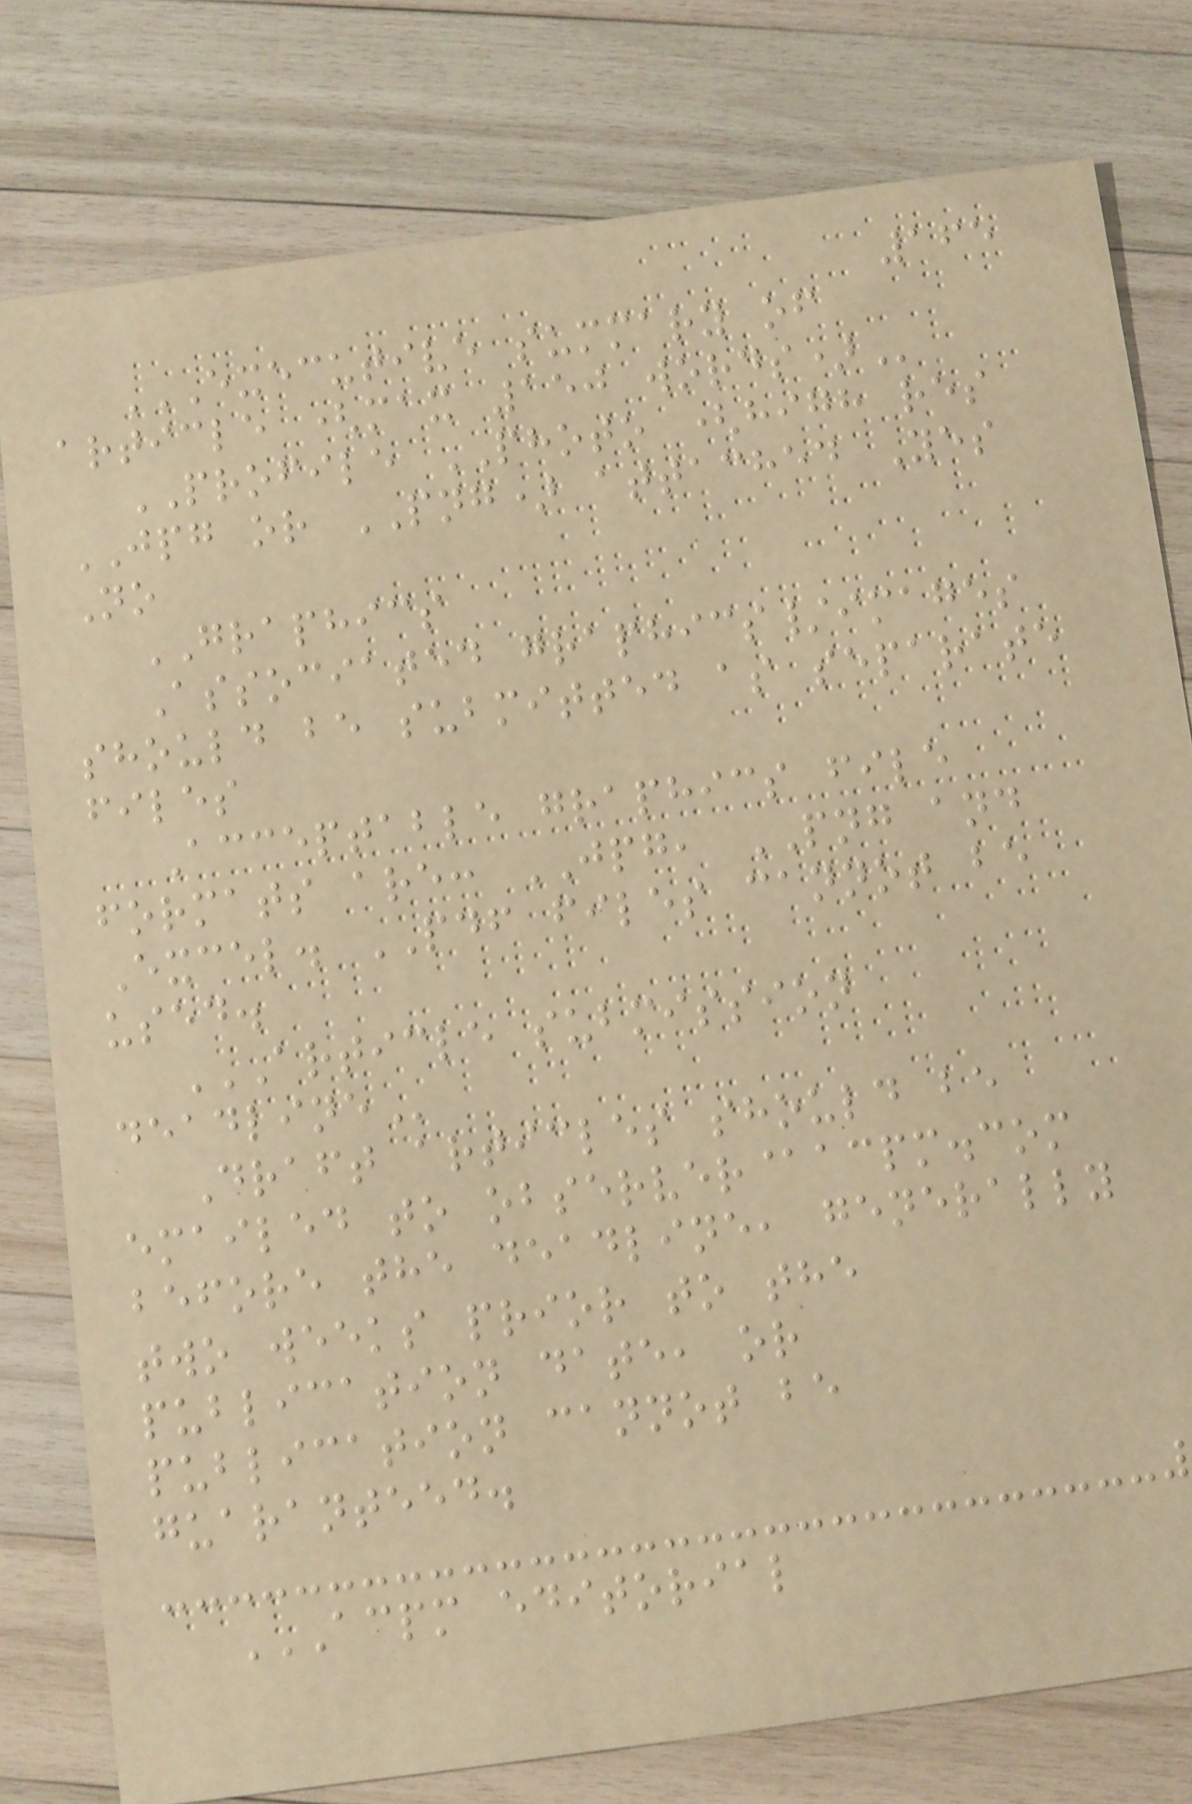165
EXECUTIVE SUMMARY OF
ARTICLE (MAX 150 WORDS)
PROFILE PHOTO (high res
JPG or PNG) attached Yes
No
GRAPHICS
Associated graphics/images
should be submitted as separate
files
Acceptable graphics file
formats are: JPG, PNG and
Excel. PDF files cannot be
used.
ARTICLE SUBMISSION
DEADLINE
Draft articles should be
emailed to observer@acpm.com
before the deadline, generally
two weeks prior to the
publication date, or
publication cannot be
guaranteed.
ACPM EDITORIAL
